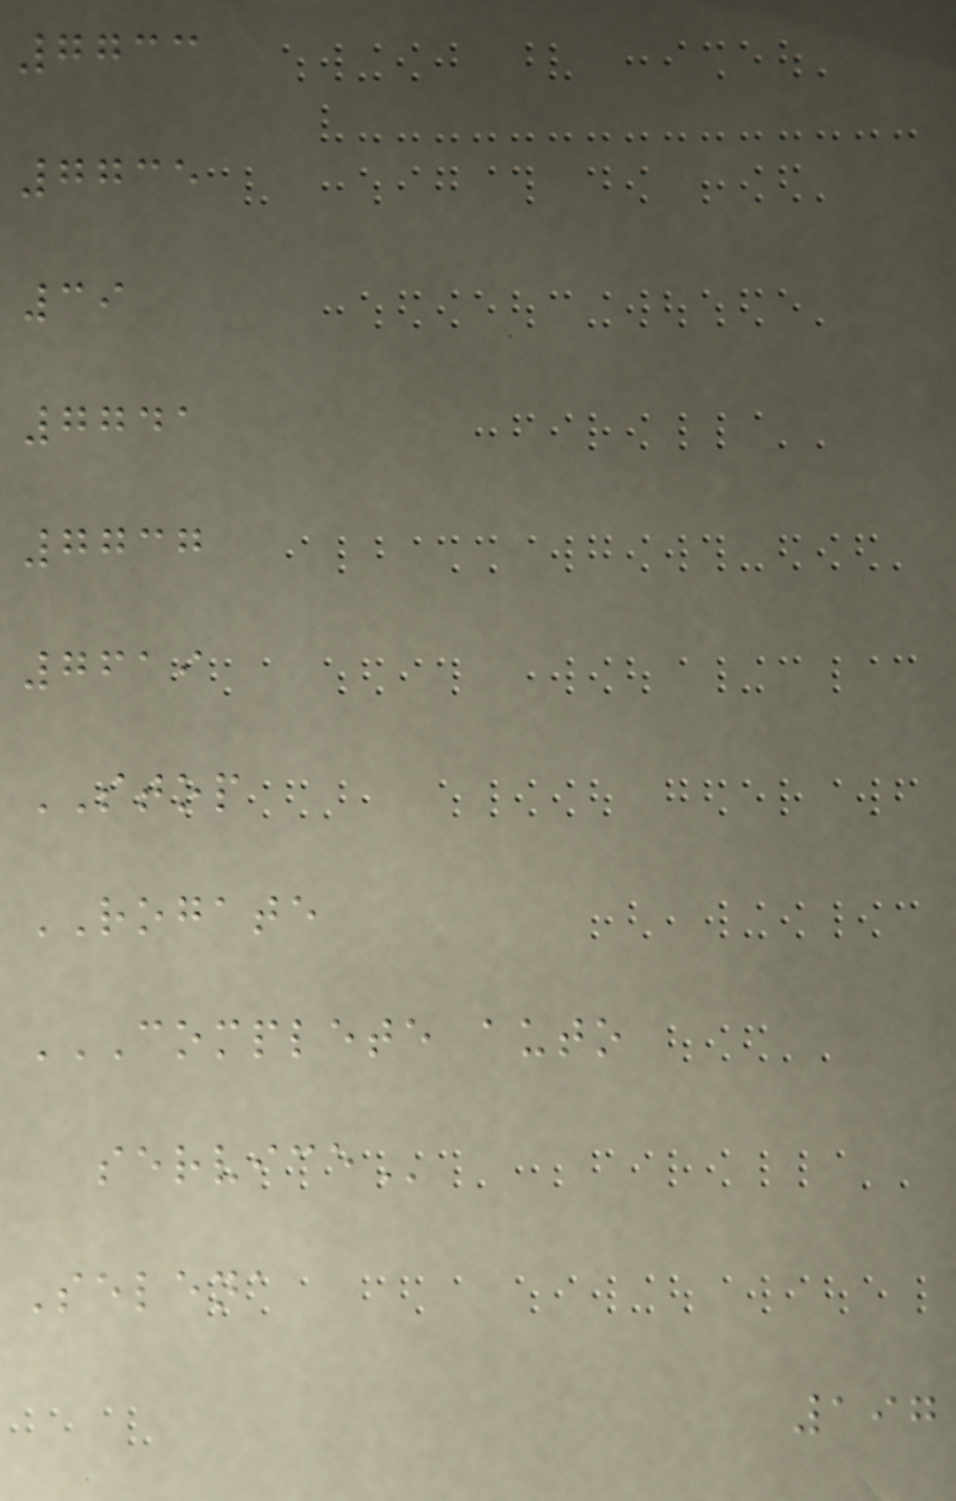7733
7735
39
7741
7737
7619
STOP
ROGATE
COMPLETE AUTO
SERVICE
Selena
197
